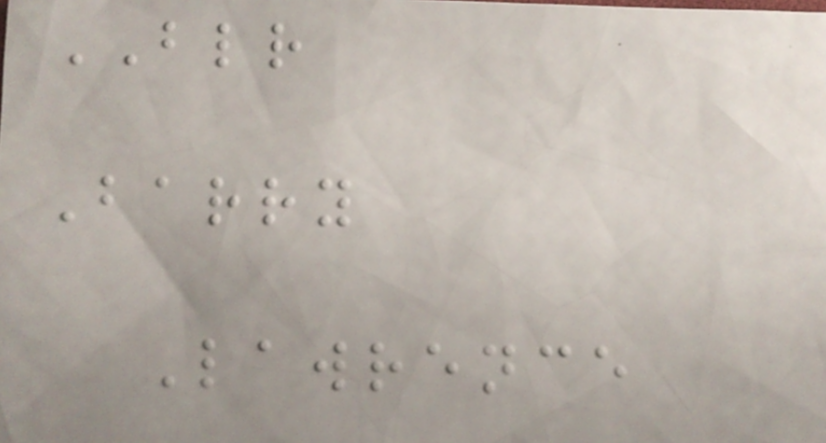BLR
Barry
Lawrence
